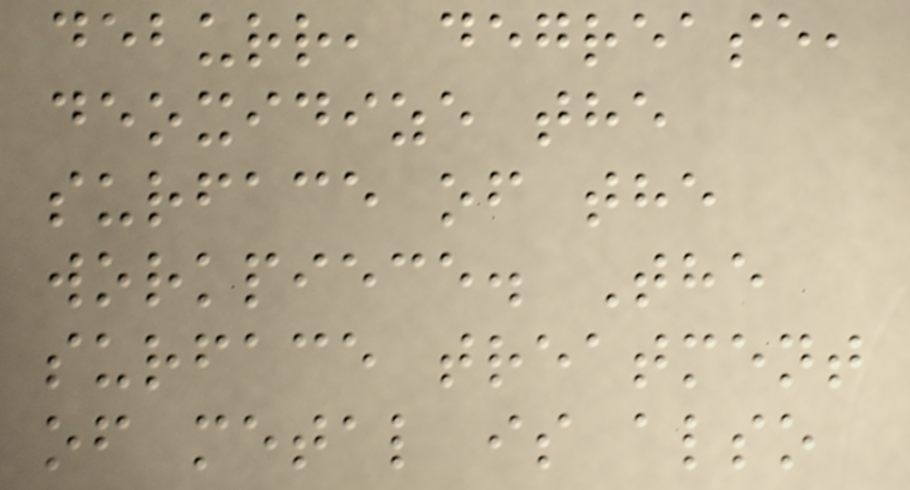deburr, degrease,
deoxidize the
surface of the
workpiece. The
surface treatment
of metal is also
